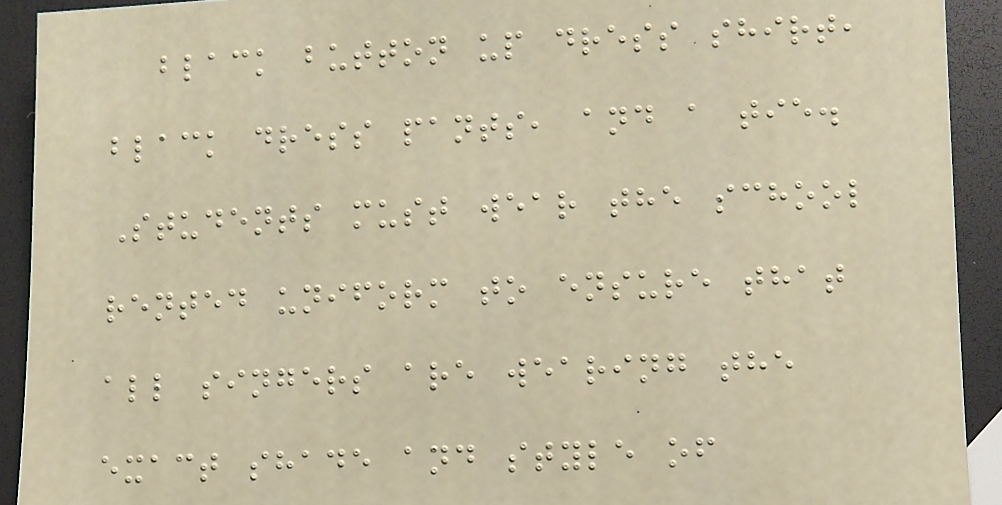black button up dress shirt,
black dress pants, and a tie.
Students must wear the school
rented uniform to ensure that
all singers are wearing the
exact shade and style of
